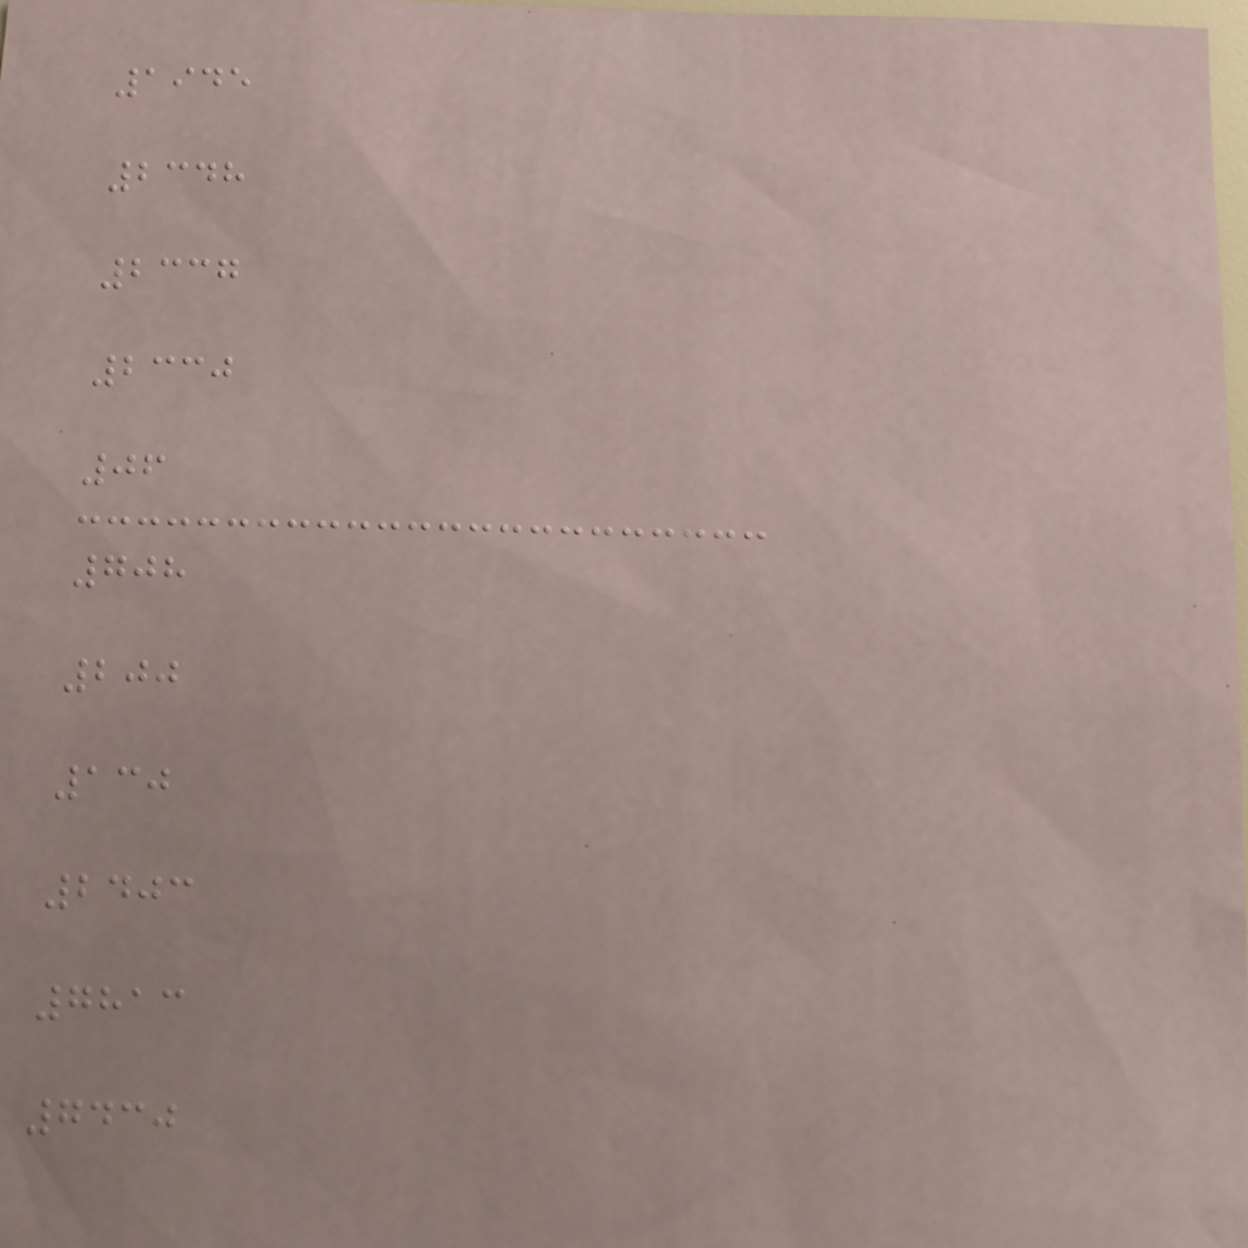1945
2348
2337
2330
06
708
200
130
2403
7813
7430
